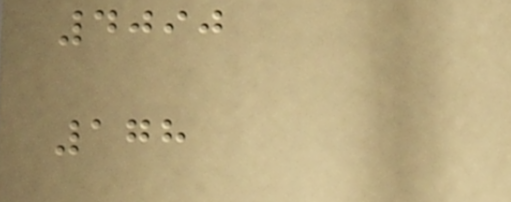4090
178
